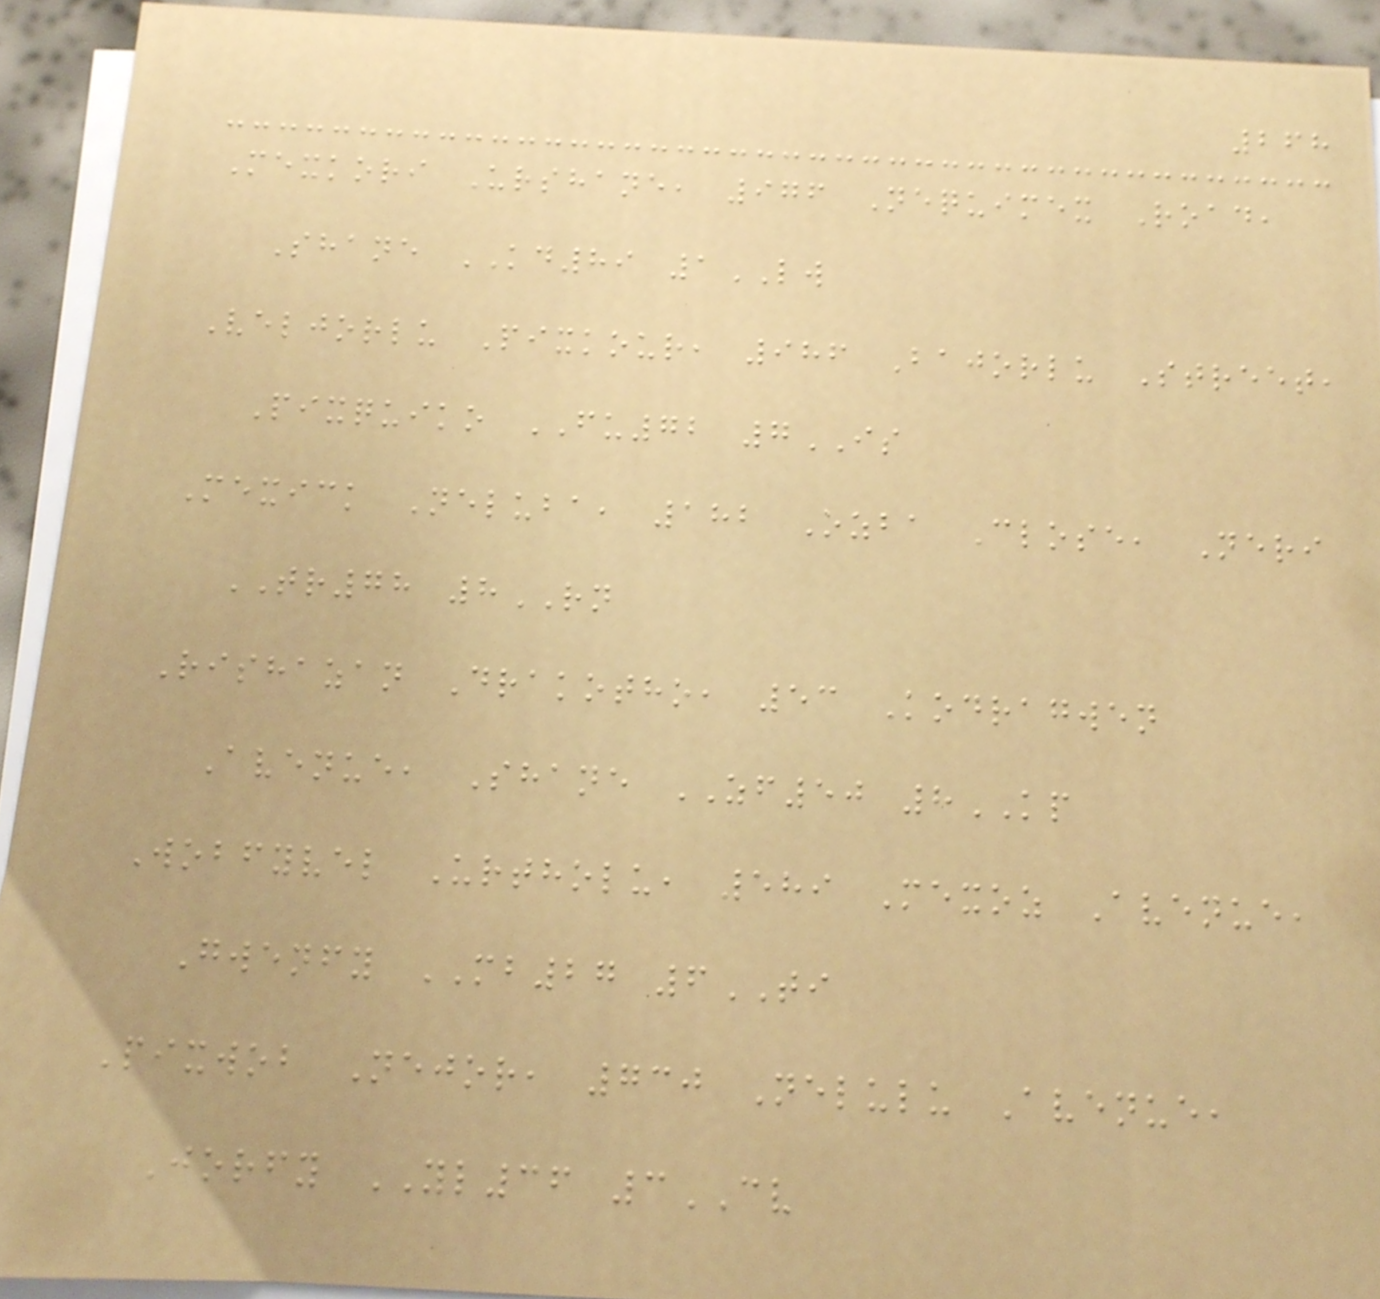268
Mexkori Urshane, 976 Nequimex Road,
Shane KD89 1LW
Veljorlu Pixkour, 986 Bajorlu Street,
Pixquiko FU72 7IS
Mexick Neluba, 182 Ozba Close, Neri
TR78 8RN
Rishazan Drakotho, 53 Kodragwen
Avenue, Shane ZF50 8KP
Wobfyvel Urtholu, 589 Mexoz Avenue,
Gwenfy MB27 6TI
Pixwob Nejor, 730 Nelulu Avenue,
Jorfy YL36 3CV
